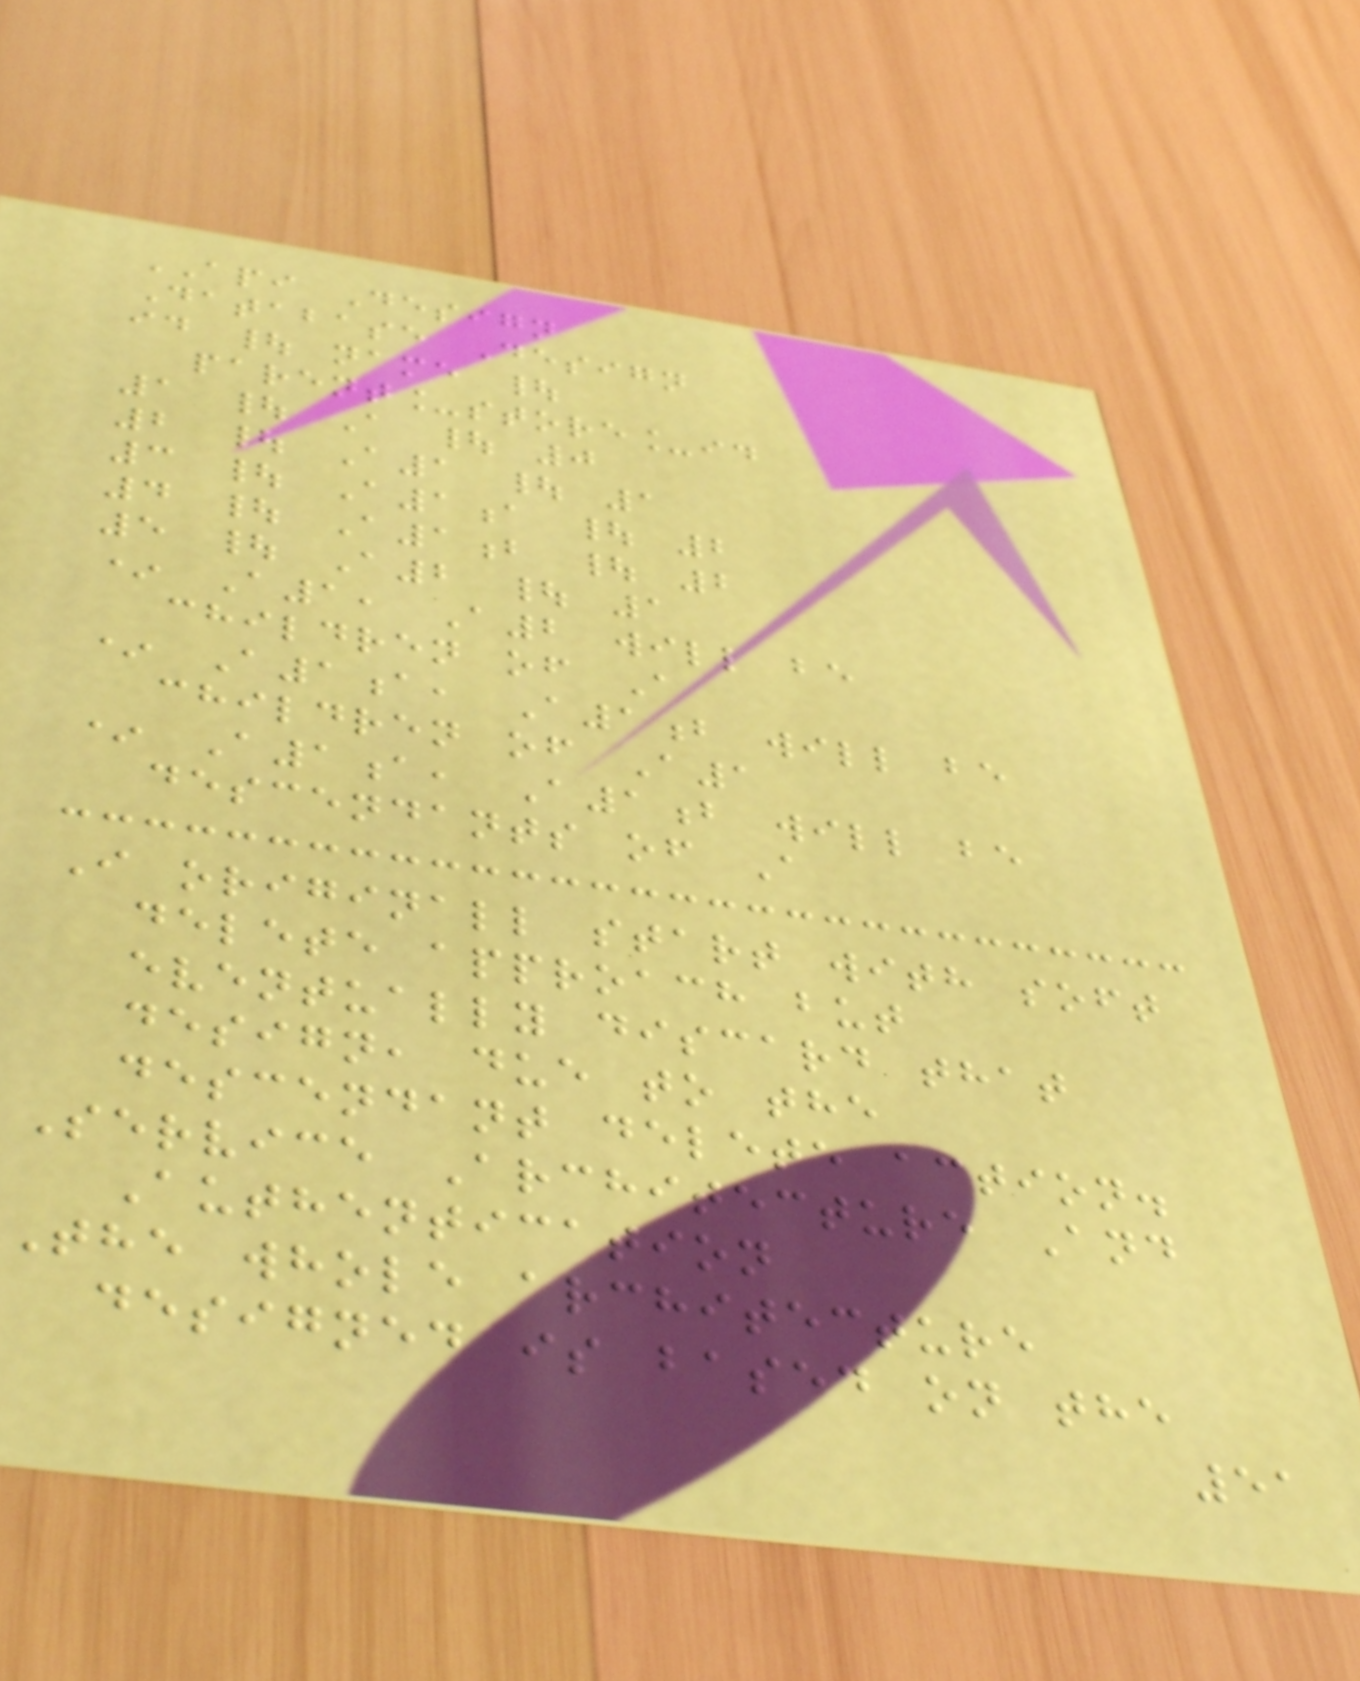API Design
Database Design
id | name |
parent_store_id
1 | A | 0
2 | A1 | 1
3 | A1a | 2
4 | A1b | 2
5 | A2 | 1
* A1, A2 will be
children of A
* A1a, A1b will be
children of A1
* A1a, A1b will be
descendants of A
I originall start with soft
delete approach but
eventually discard that
design, due to the
descendant delete action.
Service Architecture And
Authentication
The whole architecture
designed is based on the
51
